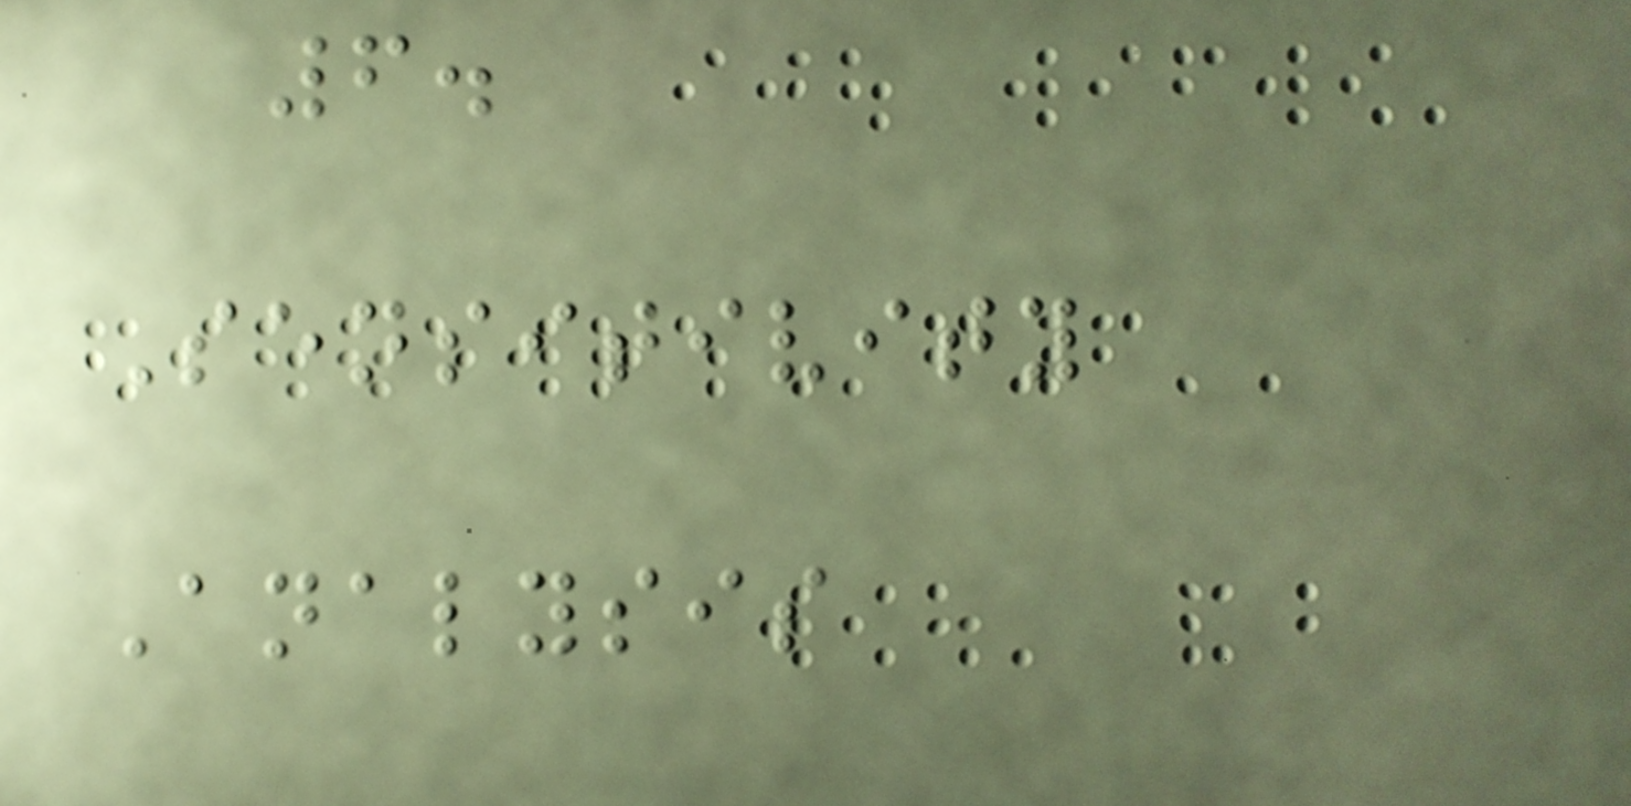6.
Sensitivity
Analysis
